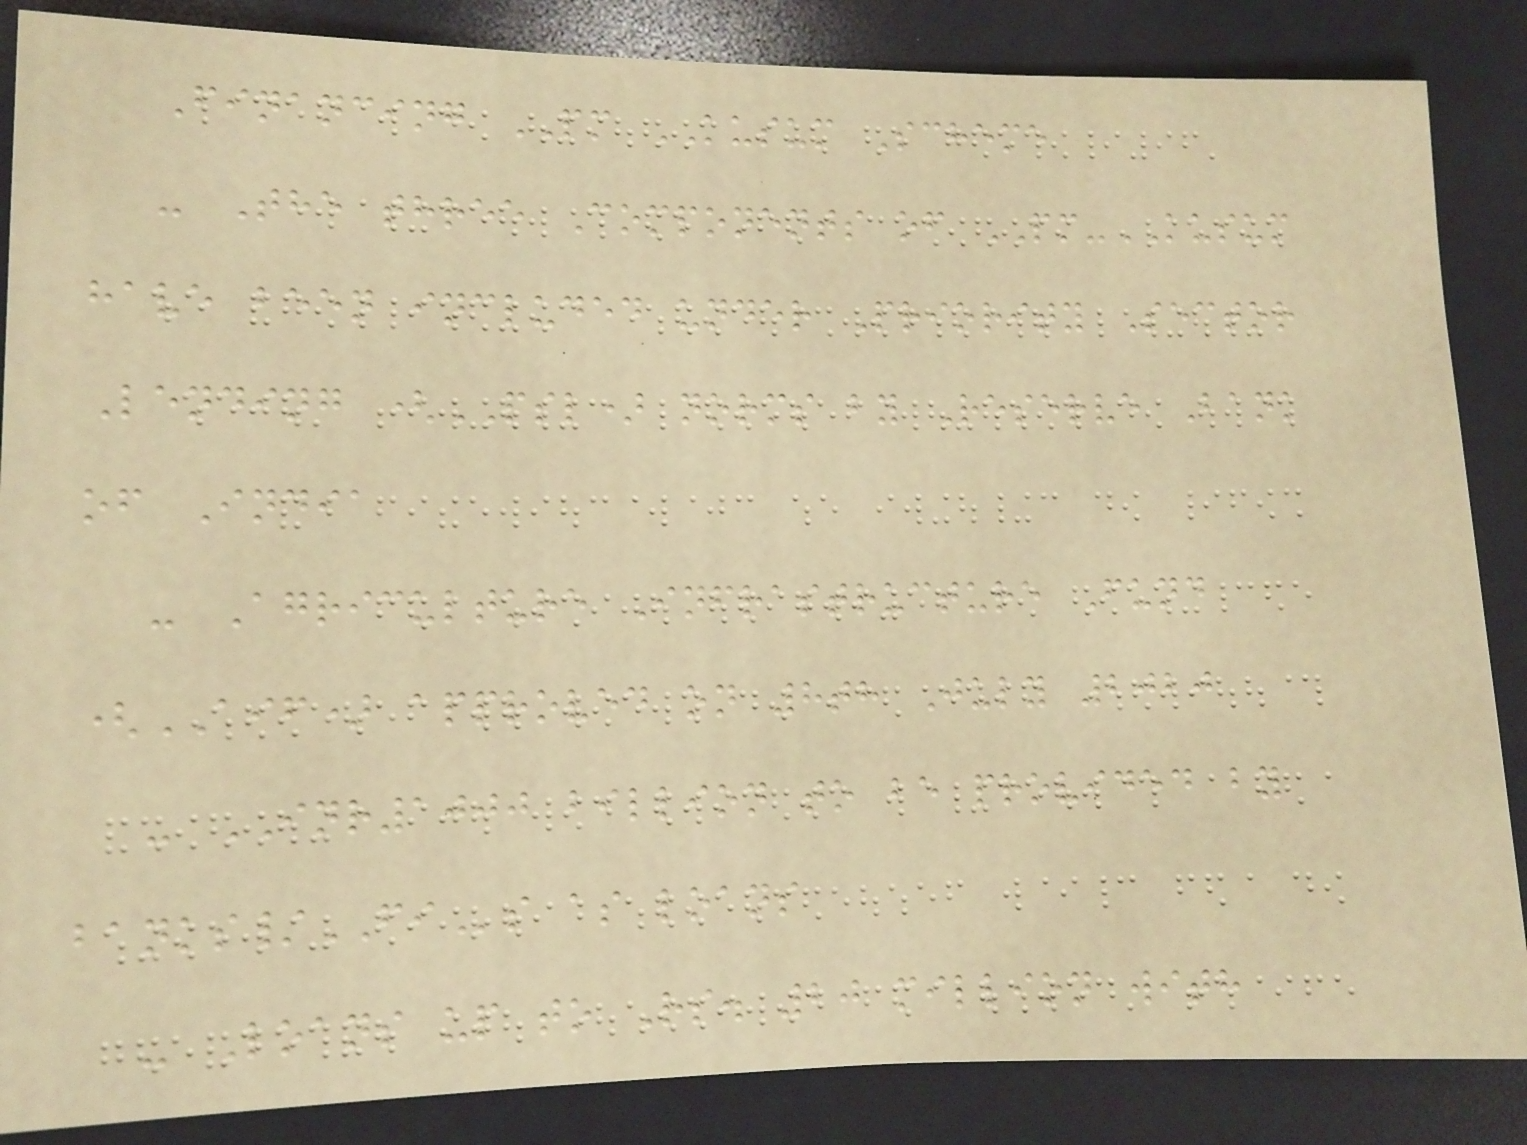Financing PM KUSUM Scheme
- The three Components of PM-KUSUM
have been included under Priority Sector
Lending (PSL) norms by Reserve Bank
of India
- Agriculture Infrastructure Fund
(AIF) approved on 8th July 2020
- INR1000 billion to be provided by
banks/FIs as loans
- Loans up to Rs. 20 million with
